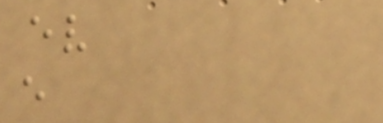ev
e
